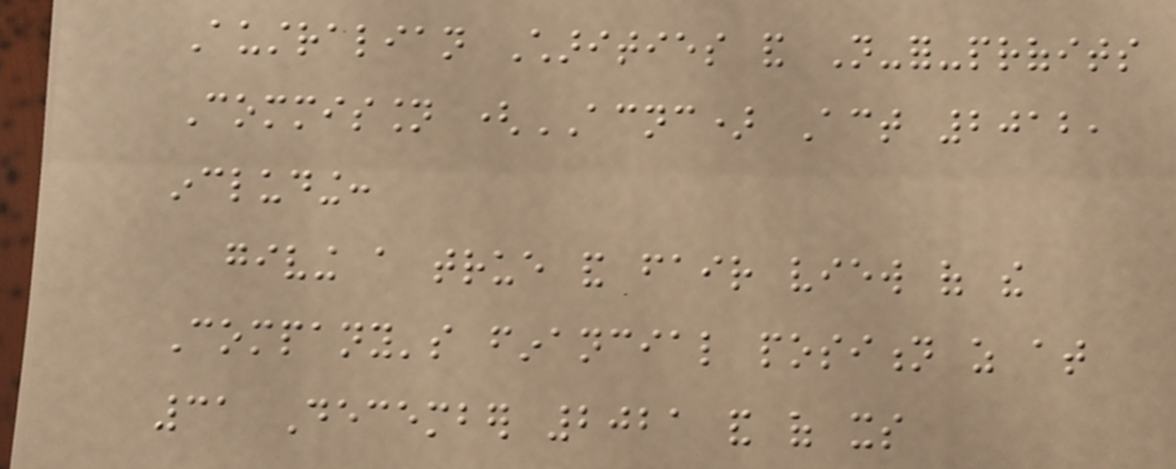Australian Charities and Not-for-profits
Commission (ACNC) Act 2012,
including:
giving a true and fair view of the
Company's financial position as at
31 December 2021 and of its
